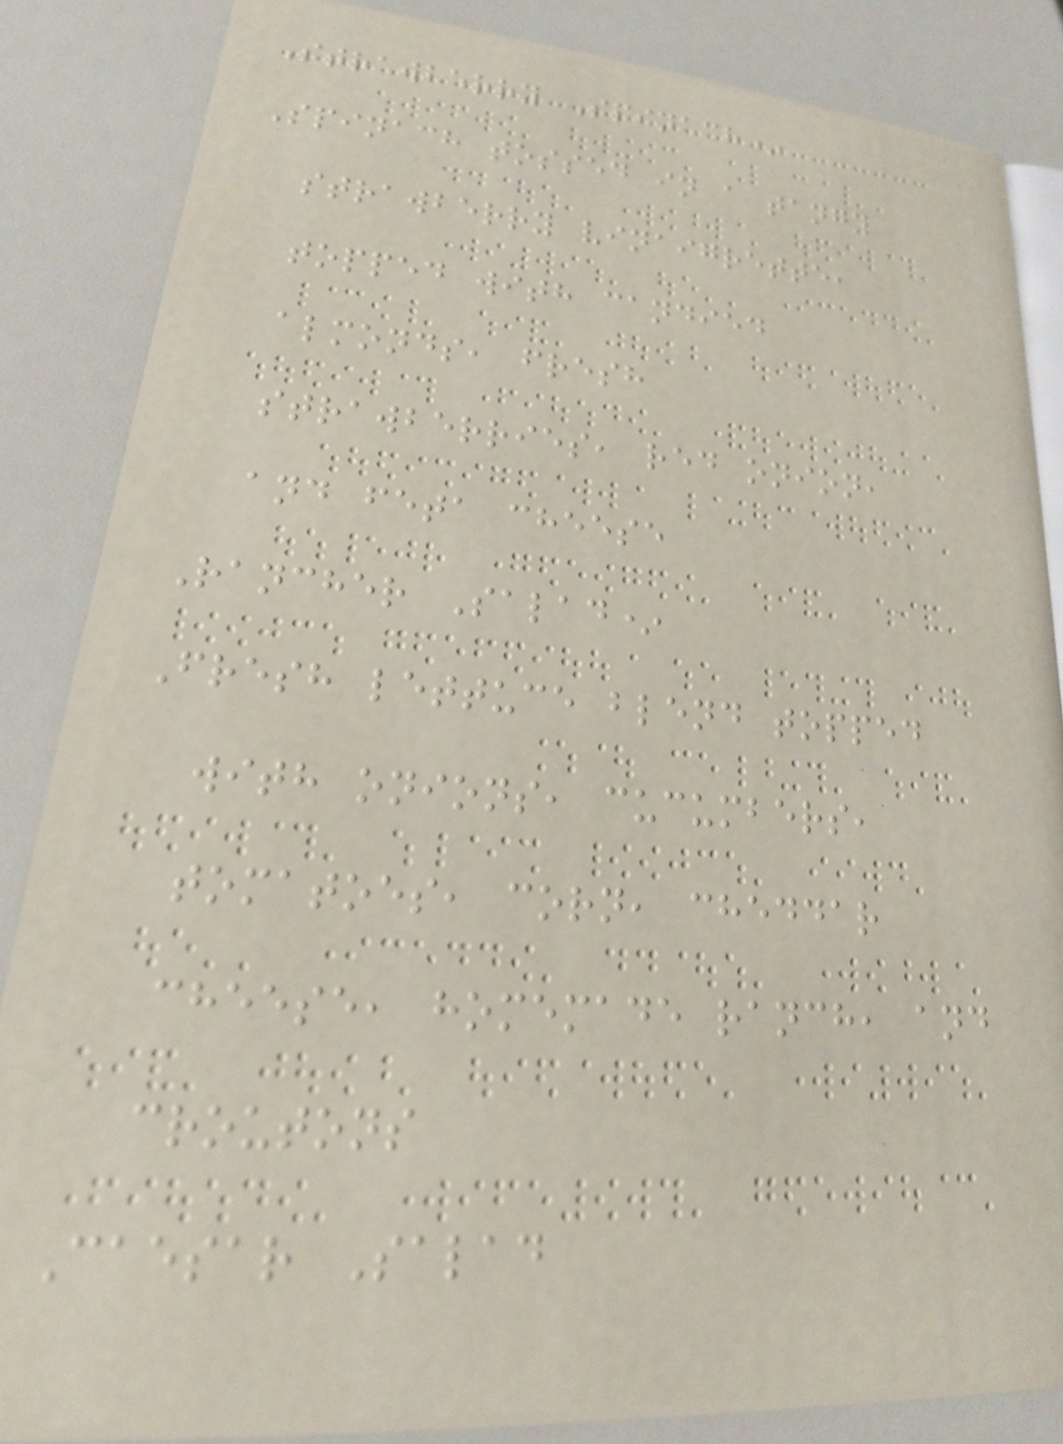Strawberry Spinach*
Spinach tossed in a tangy
strawberry vinaigrette,
topped with candied
almonds, fresh
strawberries, red onion,
and feta cheese
Rancher Salad*
Fresh lettuce blend topped
with onions, cucumbers,
tomatoes, corn, cheddar
cheese, homemade ranch, and
croutons
Caesar Salad
